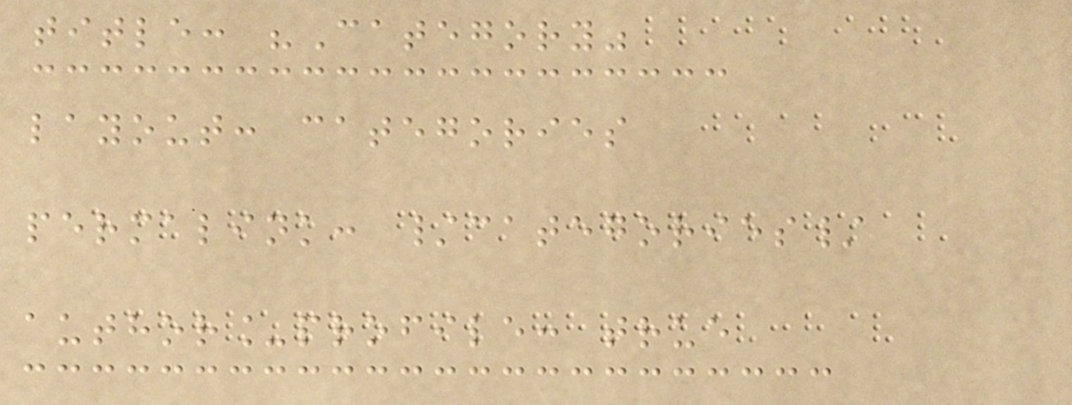title: "Category"
layout: categories
permalink: /categories/
author_profile: true
